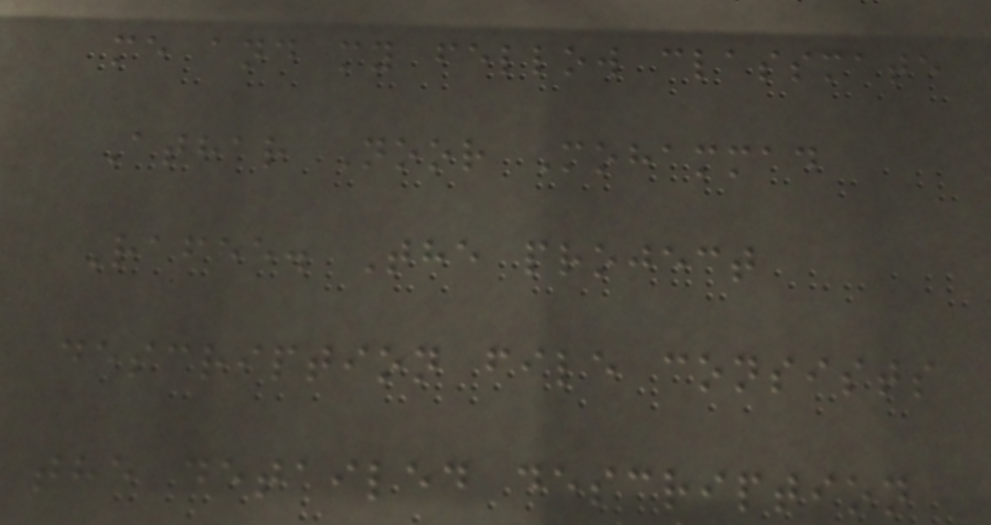me and my fellow classmate
Athar Noor Mohammad
Rafee. The project
description file consists
the detailed description
